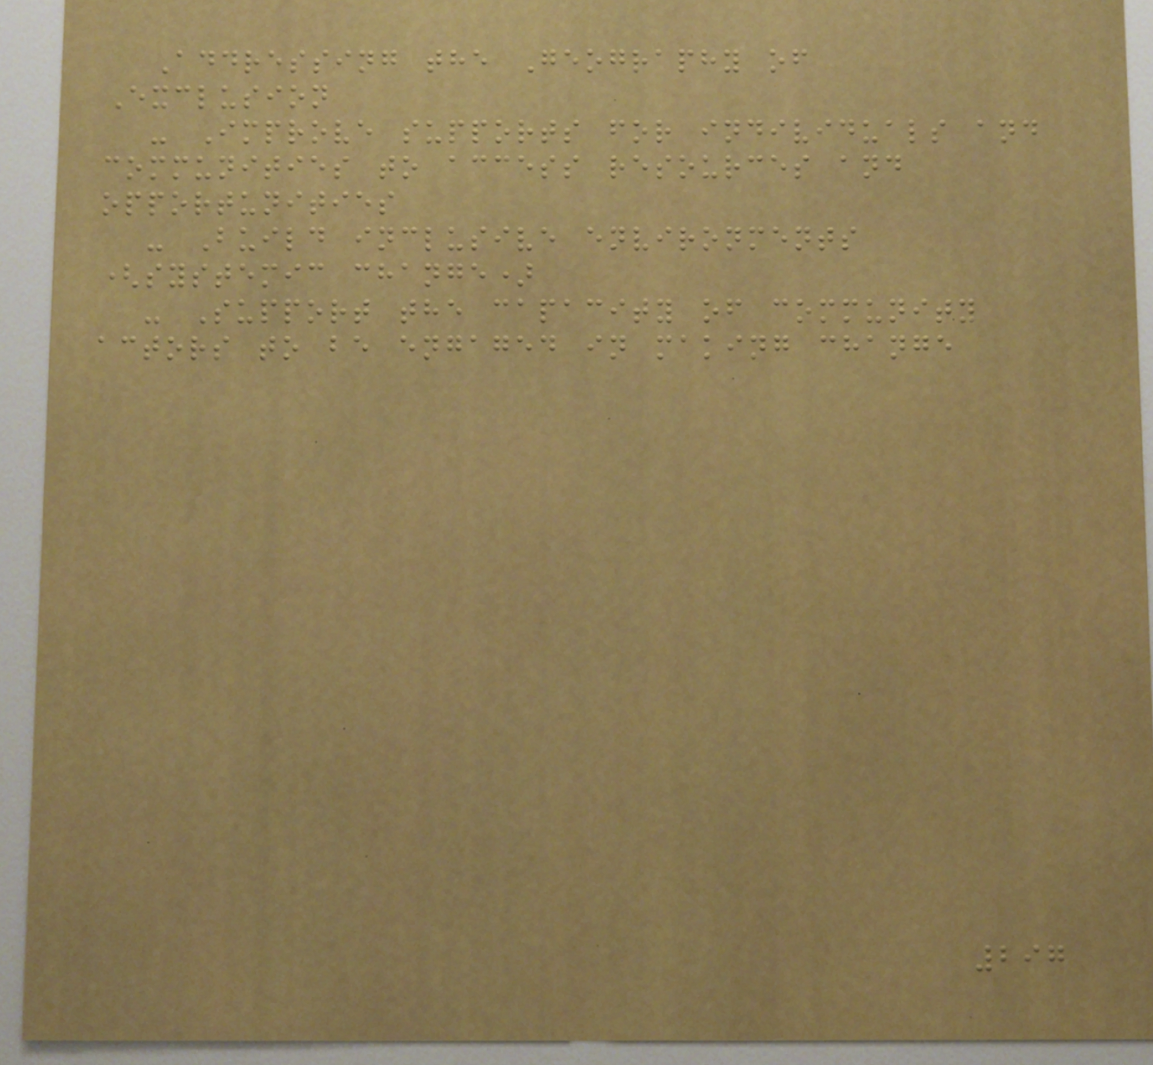Addressing the Geography of
Exclusion
- Improve supports for individuals and
communities to access resources and
opportunities
- Build inclusive environments
(systemic change)
- Support the capacity of community
actors to be engaged in making change
297
